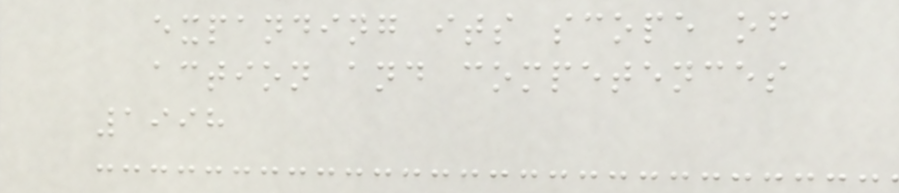expanding its scope of
action and competences
1998
